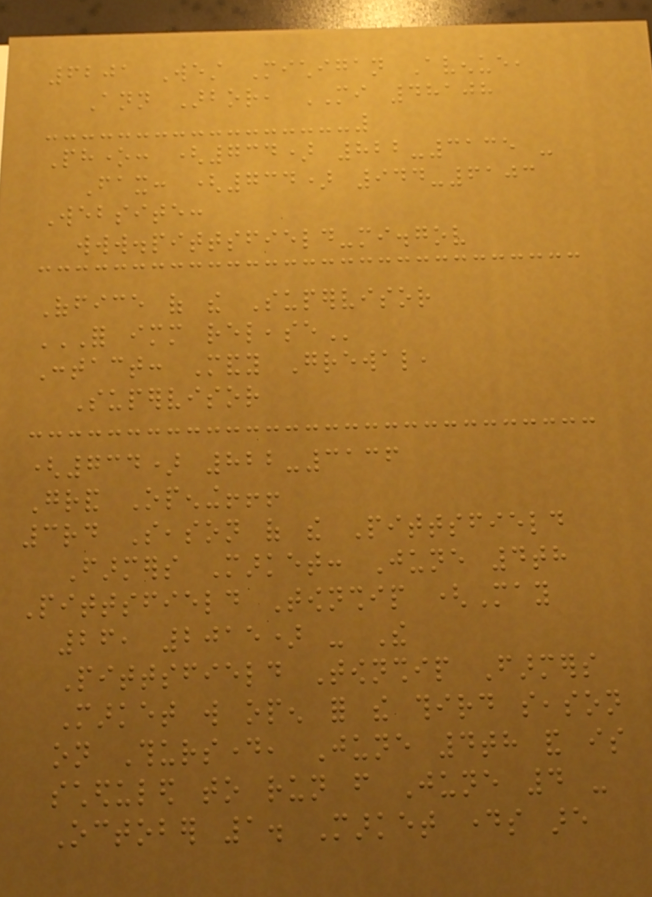6201 West Michigan Avenue,
Ann Arbor, MI 48108
Phone: (734) 822-3135 -
Fax: (734) 944-6103
Website:
www.pittsfield-mi.gov
Office of the Supervisor
FOR IMMEDIATE RELEASE
Contact: Mandy Grewal,
Supervisor
(734) 822-3136
Grand Opening!!!
3rd Season of the Pittsfield
Farmers Market: June 4th
Pittsfield Township (May
26, 2015) - The
Pittsfield Township Farmers
Market will open for the third season
on Thursday, June 4th and is
scheduled to run from June 4 -
October 1. Market days are
